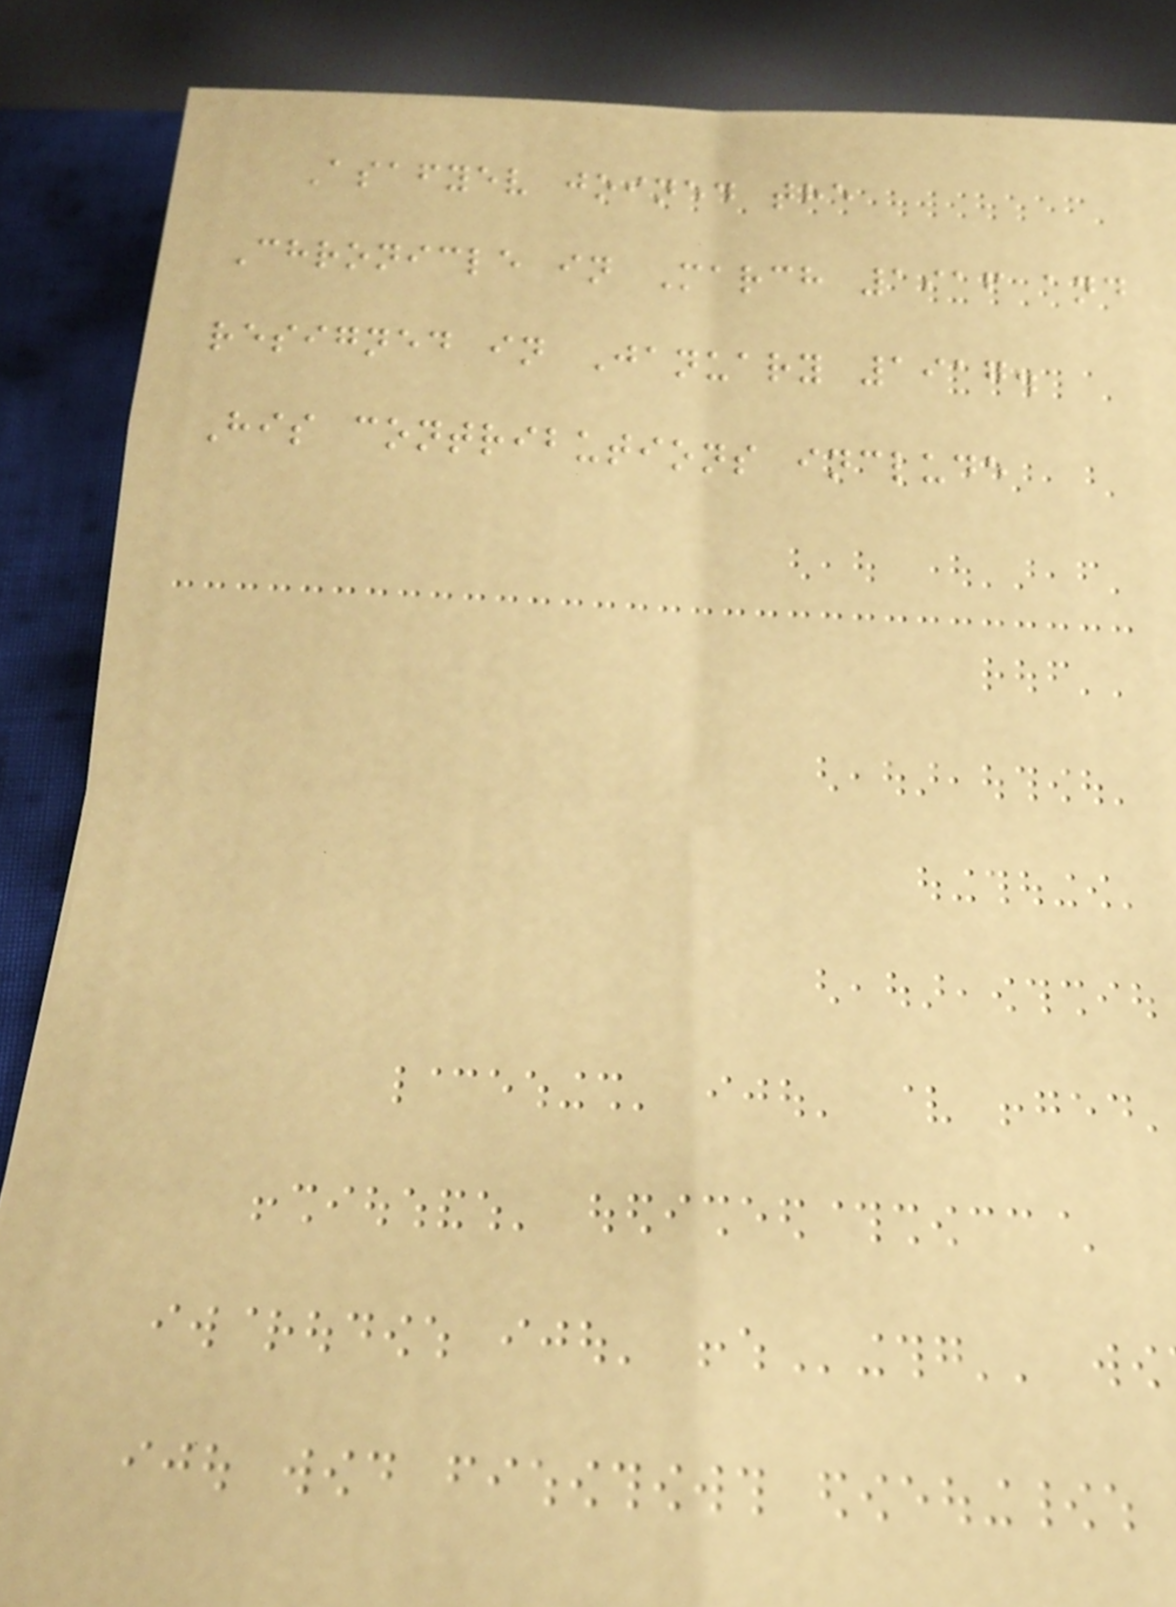Asafyev joined the
Chronicle in March 1916 and
resigned in January 1917.
His contributions include
